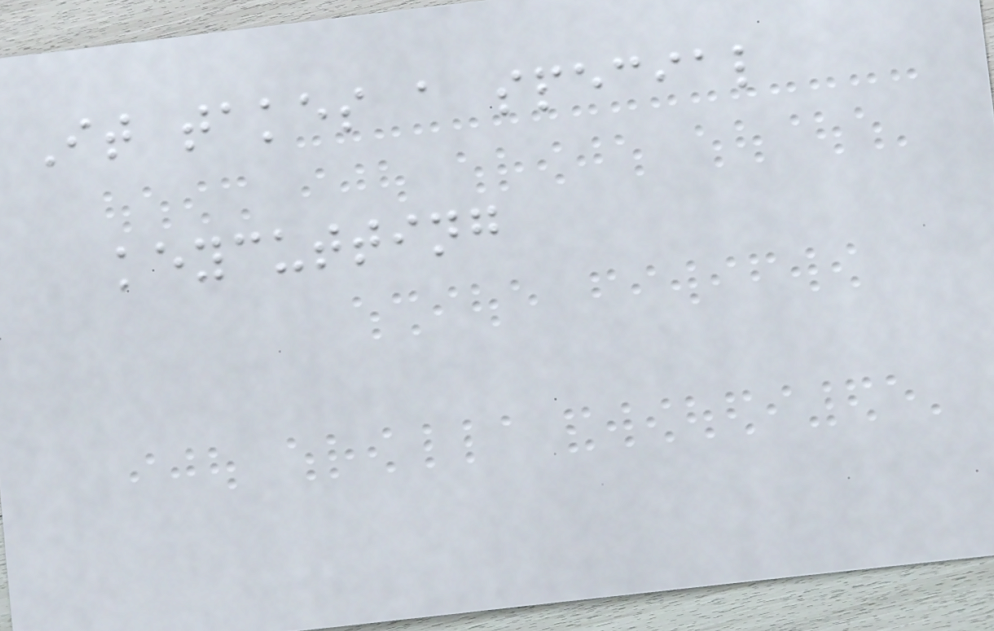It takes a special
keycutting
